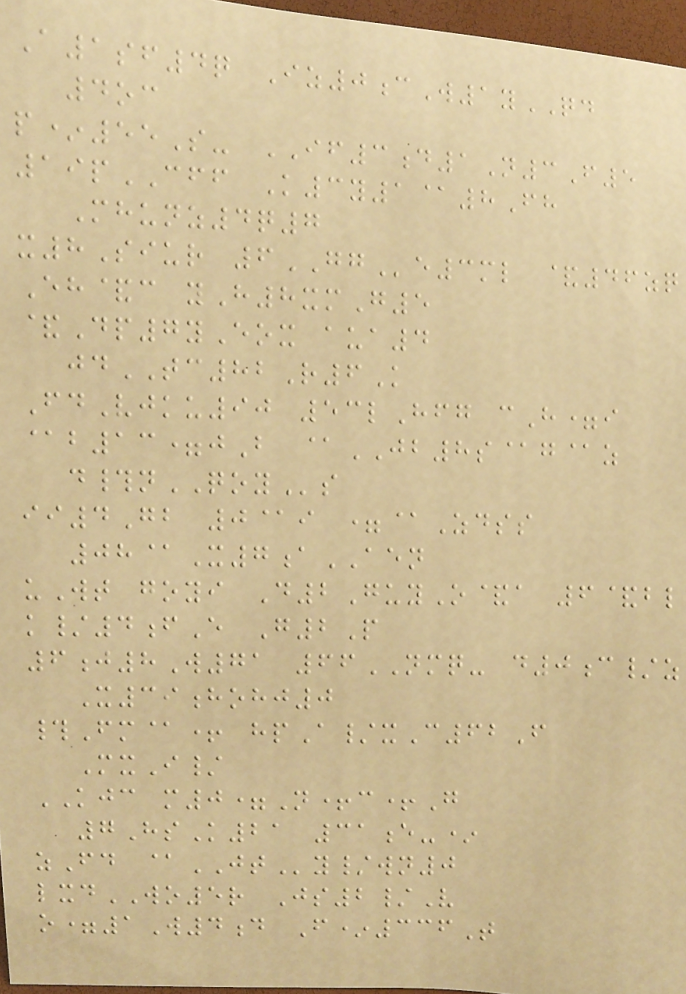A1sf4q Iz0cW1yQD
4oc
p*55S- IF3d1N3F5
19pCFF K3y1@8Fh
Mhunz4q7
x8Siur 6GGe3ml &46zq
Eh&c yH8xmG5
&Dp7yEox aua4
jdTC82R6K
FdVjku90 53lHfg cH=i
@b13=jB @JB8s@g@z
d#nQOYs
ii4Gb 0@i =@Zdss
08@X7aAEN
uWt goyi D2GuyO&a 6&bl
k/4fE G2P
6j8W71 66NMQ- d0c/z
X39hohj0
#Fm@+ hpA/xC62F
MxI/
KJC m0=N+c+G
7HsK21 31e-*
zFd @JTy/wn0
lxdWO5r Js2/V
o=1W4d F*336T
